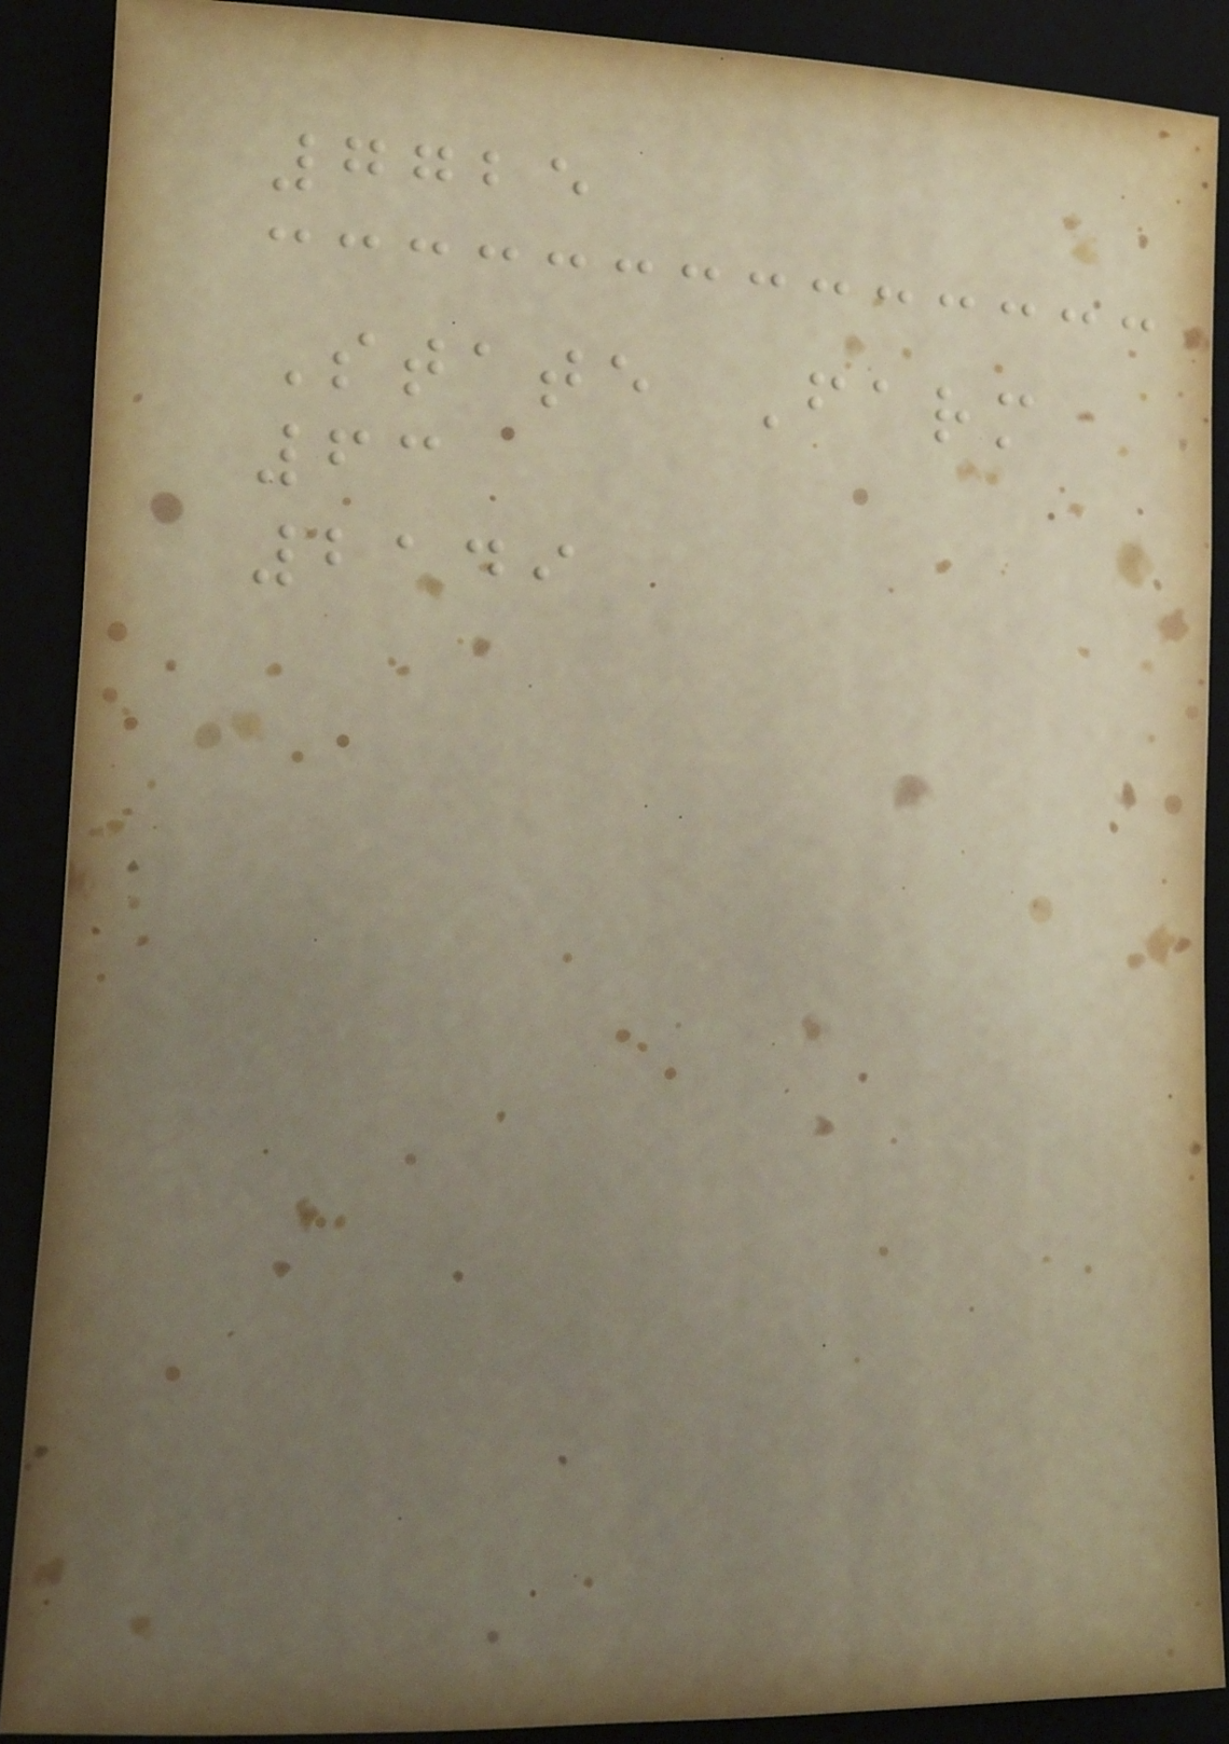7725
State Farm
63
2149
